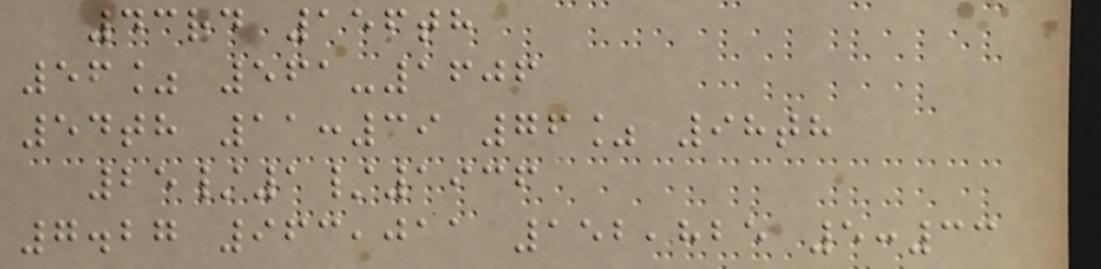43rd 156th
56% 561-1606
54th 11:39 76% 98th
25/1/1936
7.27 963,011 152,825 5:33
